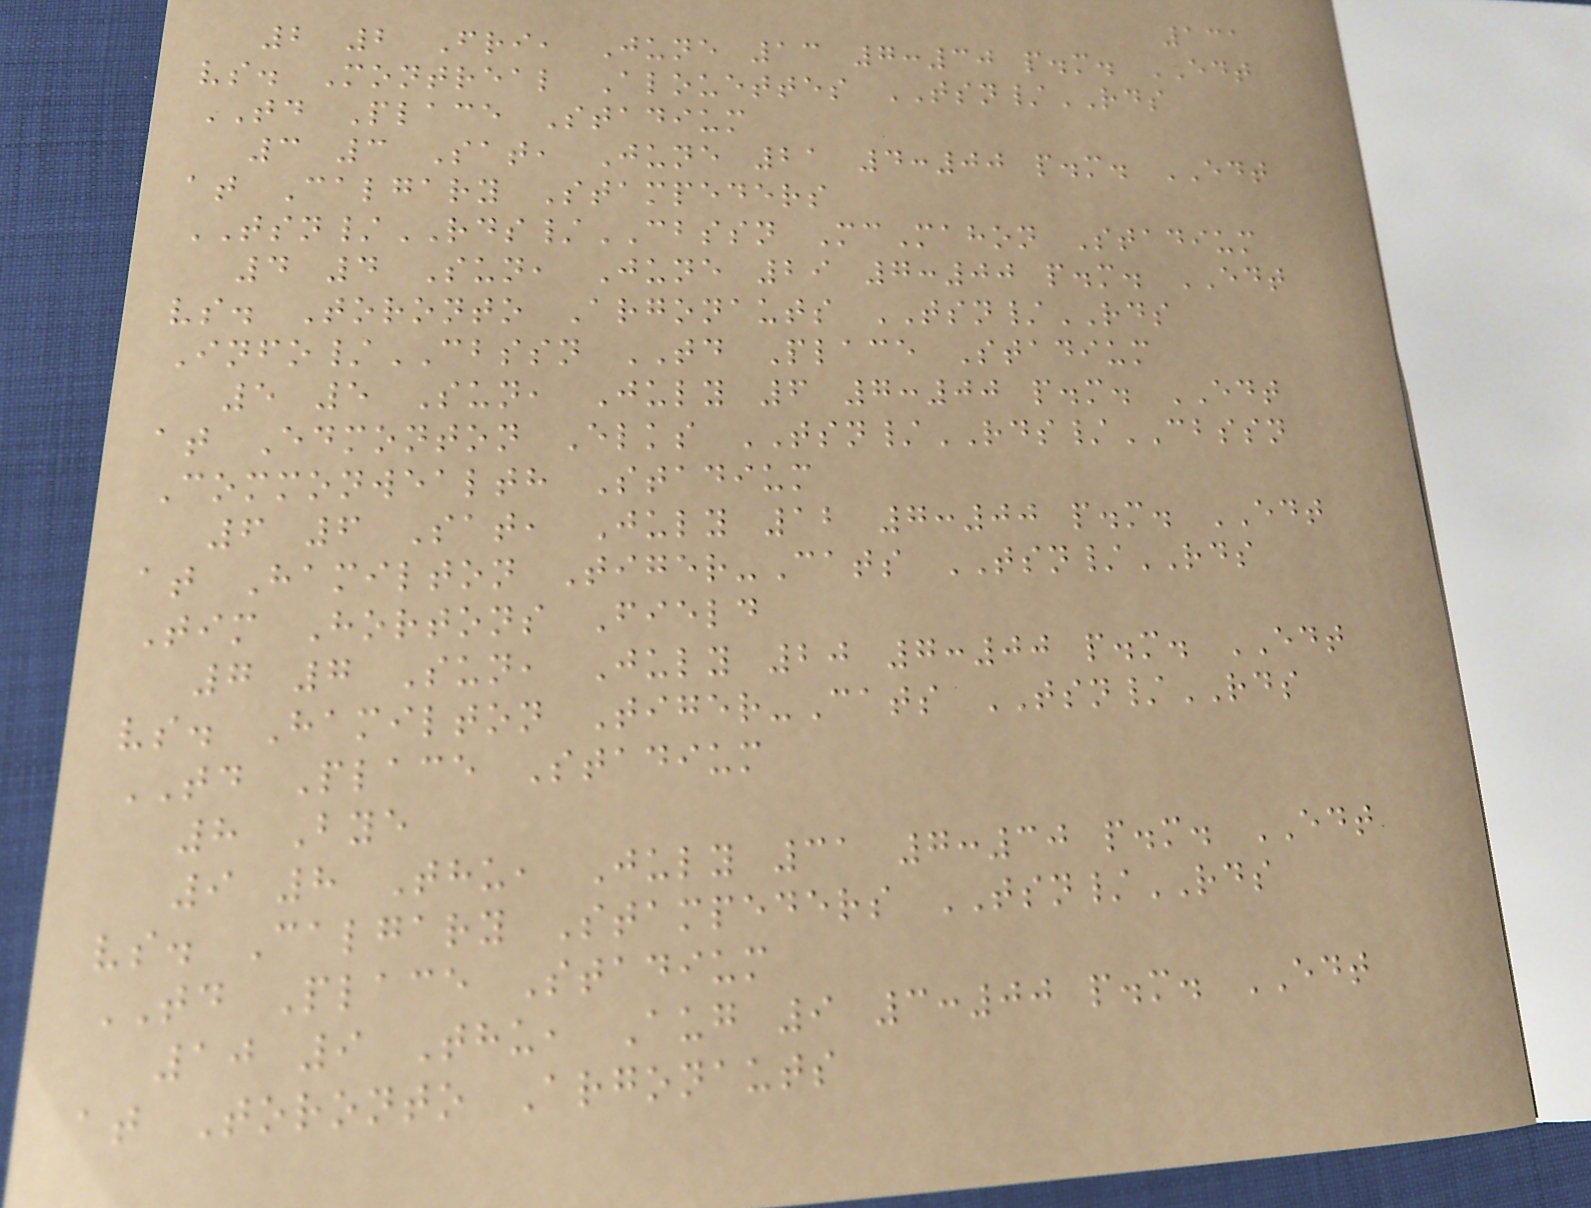131
2 2 Fri, June 13 7:30 p.m. EDT
vs. Montreal Alouettes TSN/RDS
TD Place Stadium
3 3 Sat, June 21 4:00 p.m. EDT
at Calgary Stampeders
TSN/RDS/CBSSN McMahon Stadium
4 4 Sun, June 29 7:00 p.m. EDT
vs. Toronto Argonauts TSN/RDS
Info/CBSSN TD Place Stadium
5 5 Sun, July 6 7:00 p.m. EDT
at Edmonton Elks TSN/RDS/CBSSN
Commonwealth Stadium
6 6 Sat, July 12 7:00 p.m. EDT
at Hamilton Tiger-Cats TSN/RDS
Tim Hortons Field
7 7 Sun, July 20 7:00 p.m. EDT
vs. Hamilton Tiger-Cats TSN/RDS
TD Place Stadium
8 Bye
9 8 Thu, July 31 7:30 p.m. EDT
vs. Calgary Stampeders TSN/RDS
TD Place Stadium
10 9 Thu, Aug 9 3:00 p.m. EDT
at Toronto Argonauts
